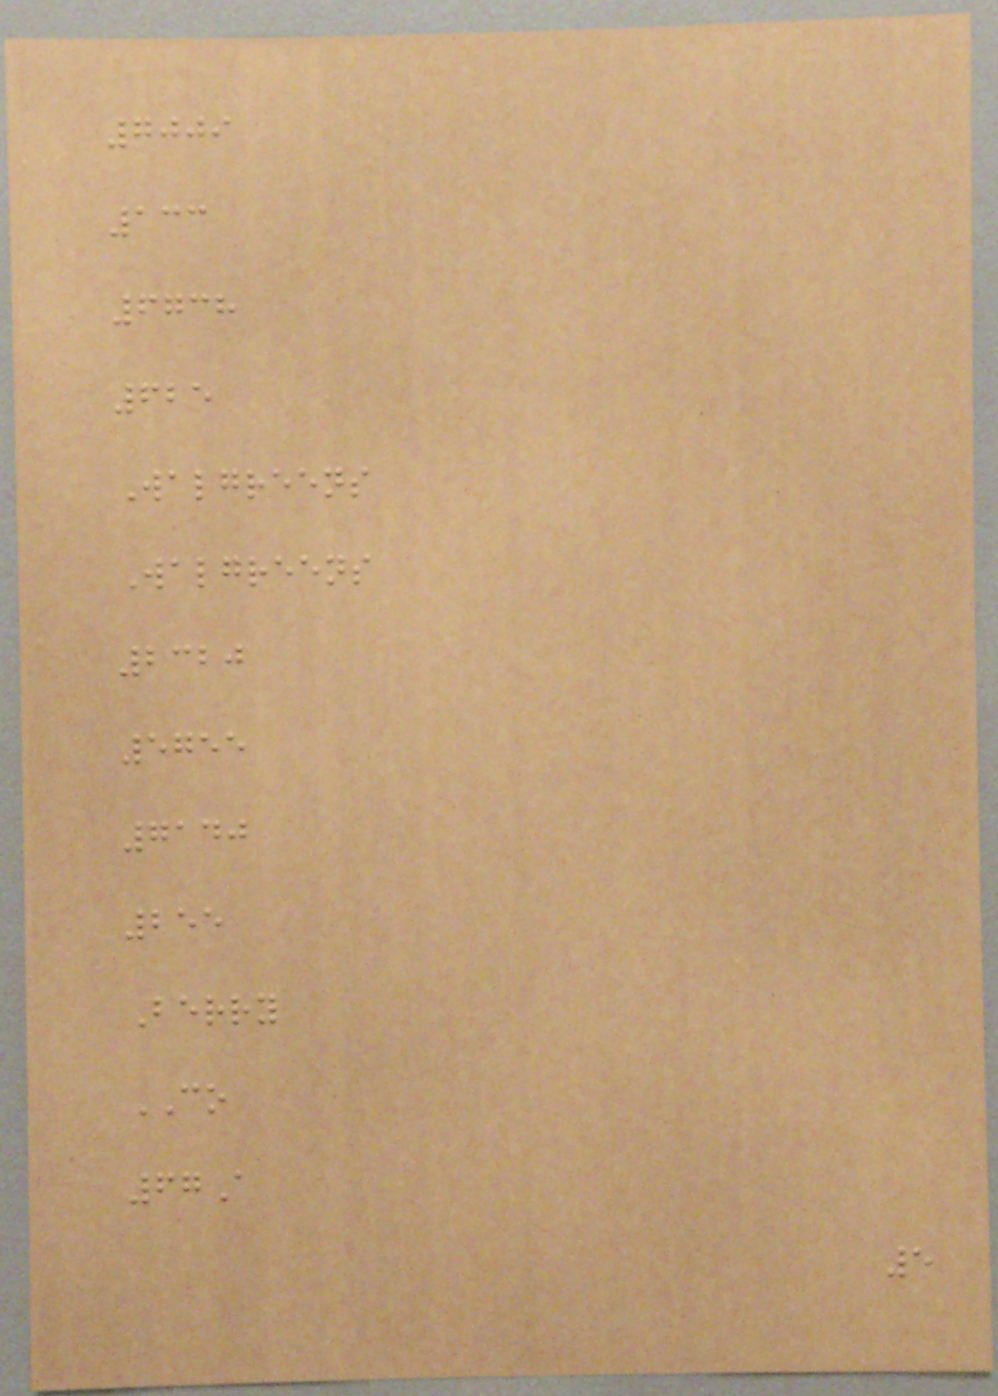7009
133
6738
625
Walgreens
Walgreens
2320
5755
7140
255
Berry
CO
67A
5
